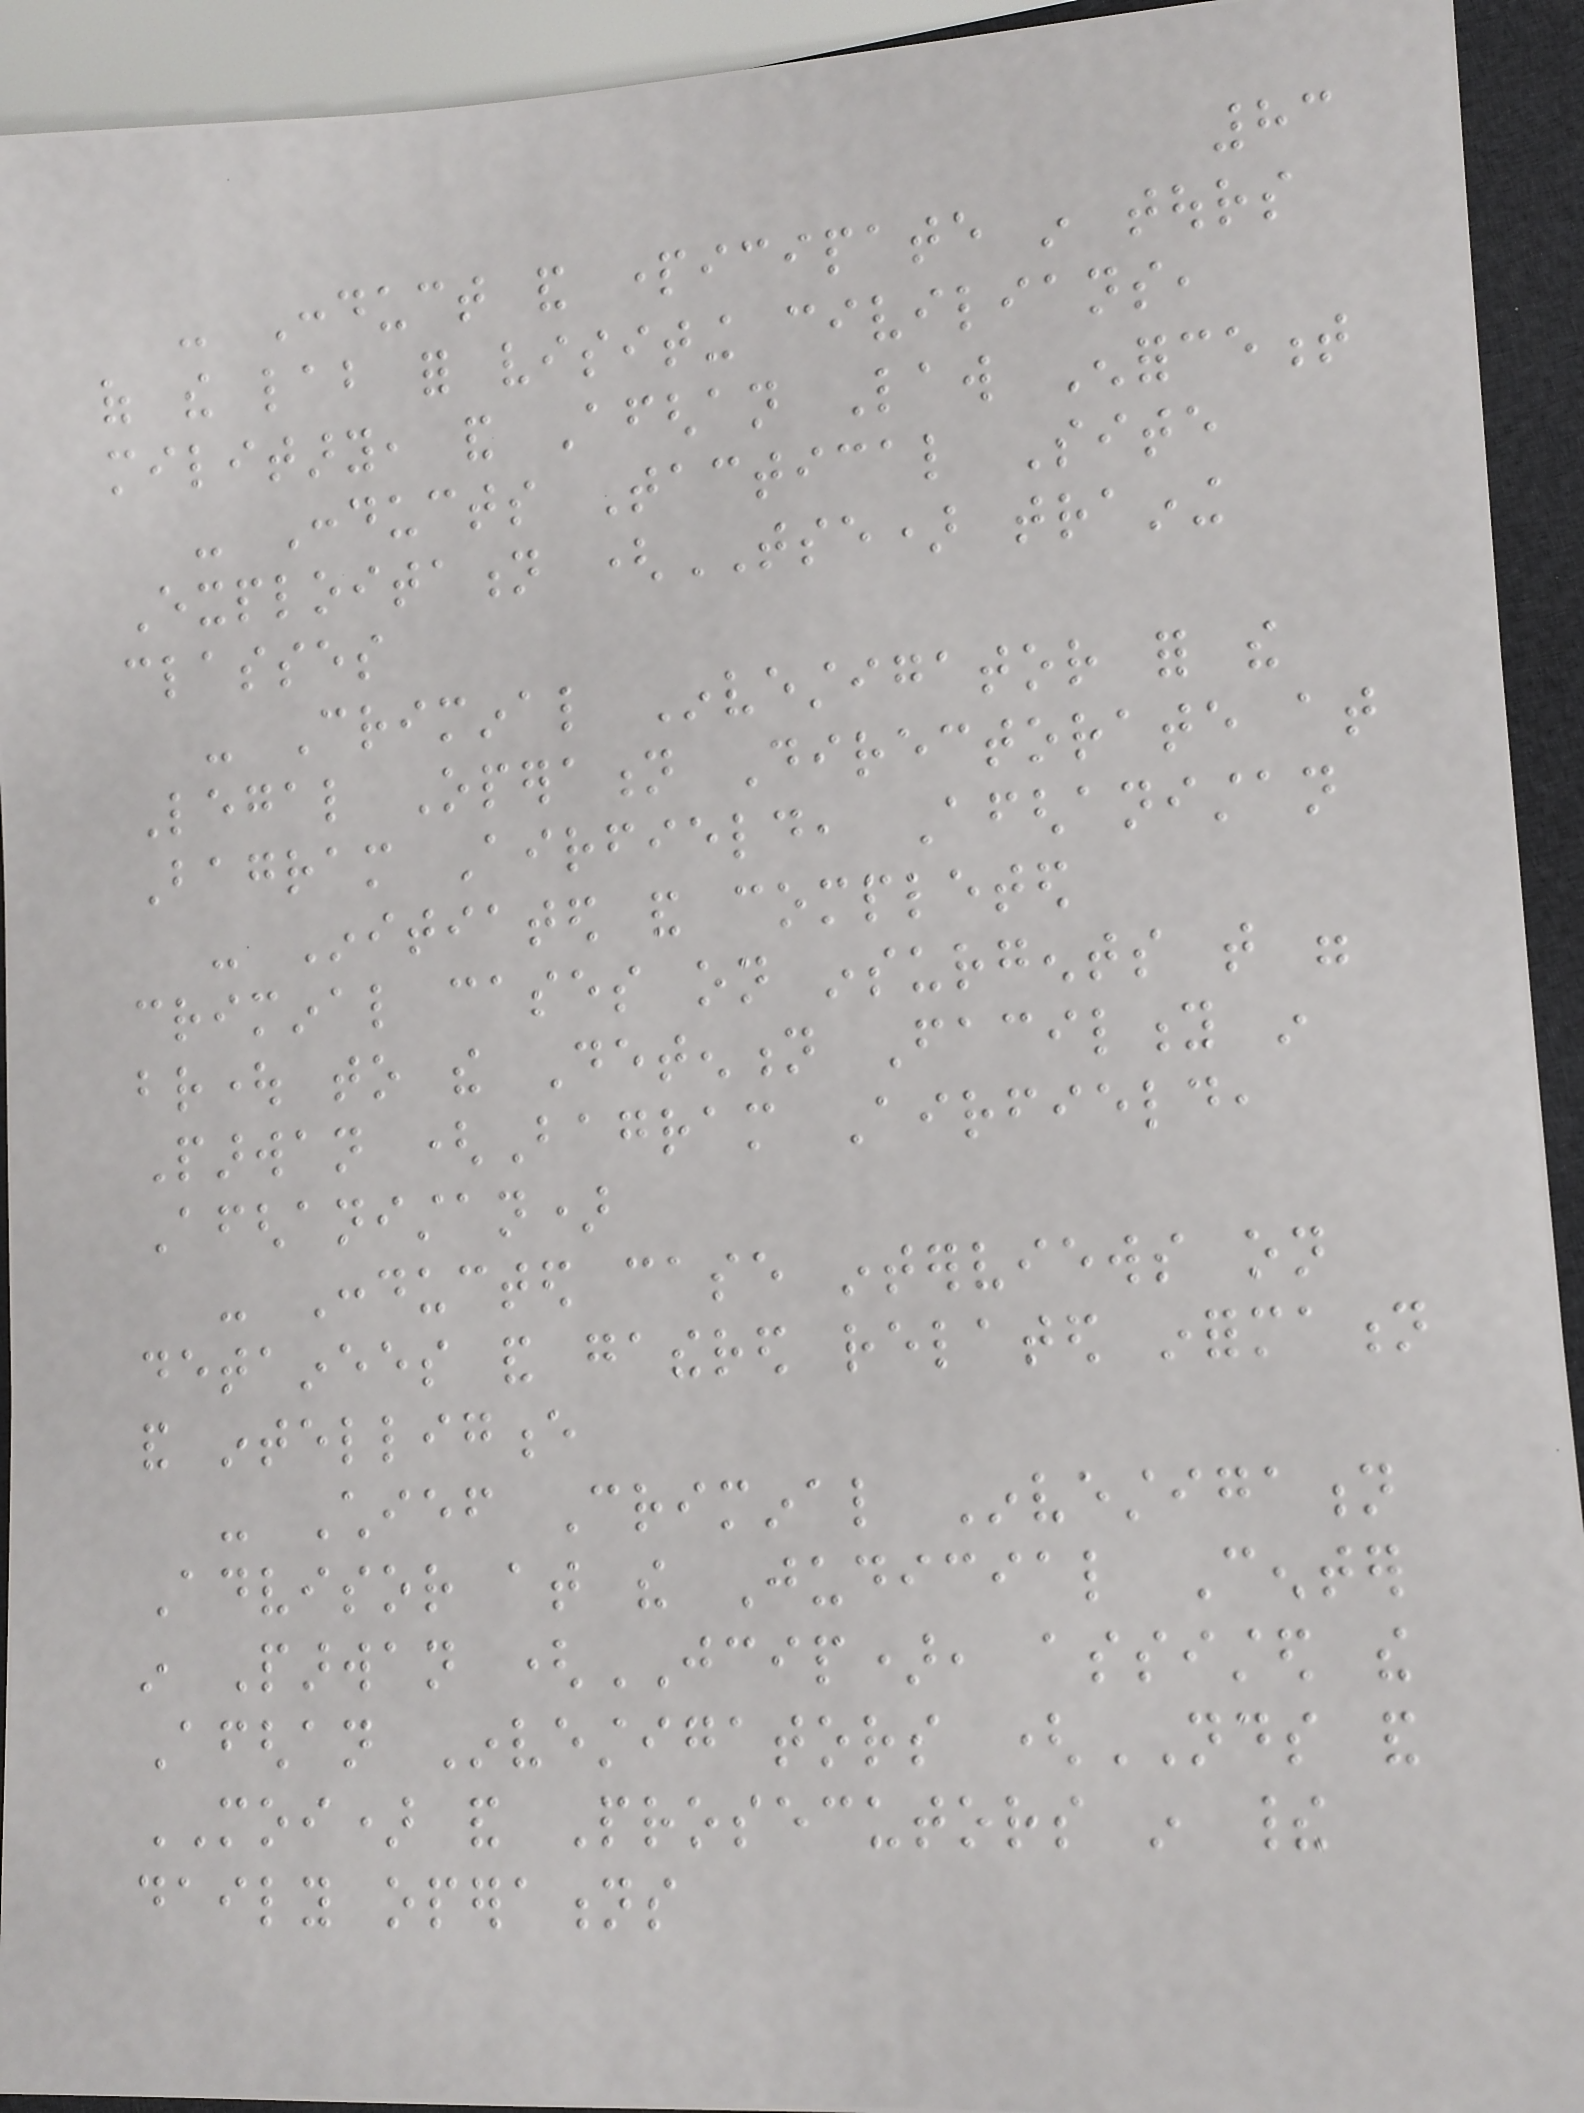83
- Conduct and participate in tours
of the lab for visiting civilians,
military, and Afghan Law Enforcement
- Conducts Tactical Site
Exploitation (TSE) training
classes
- Criminal Investigator for the
Legal Operation Directorate at
Bagram Airfield, Afghanistan
- Initiated and completed
criminal cases on insurgents that were
brought to the Detention Facility in
Parwan (Bagram Airfield,
Afghanistan)
- Conducted case interviews on
detainees and gathered related information
and intelligence
- Chief Criminal Investigation
Advisor at the Judicial Center
in Parwan (JCIP), assisted the
Afghan Investigators (NDS and
MOI) and Prosecutors in their
daily operations
